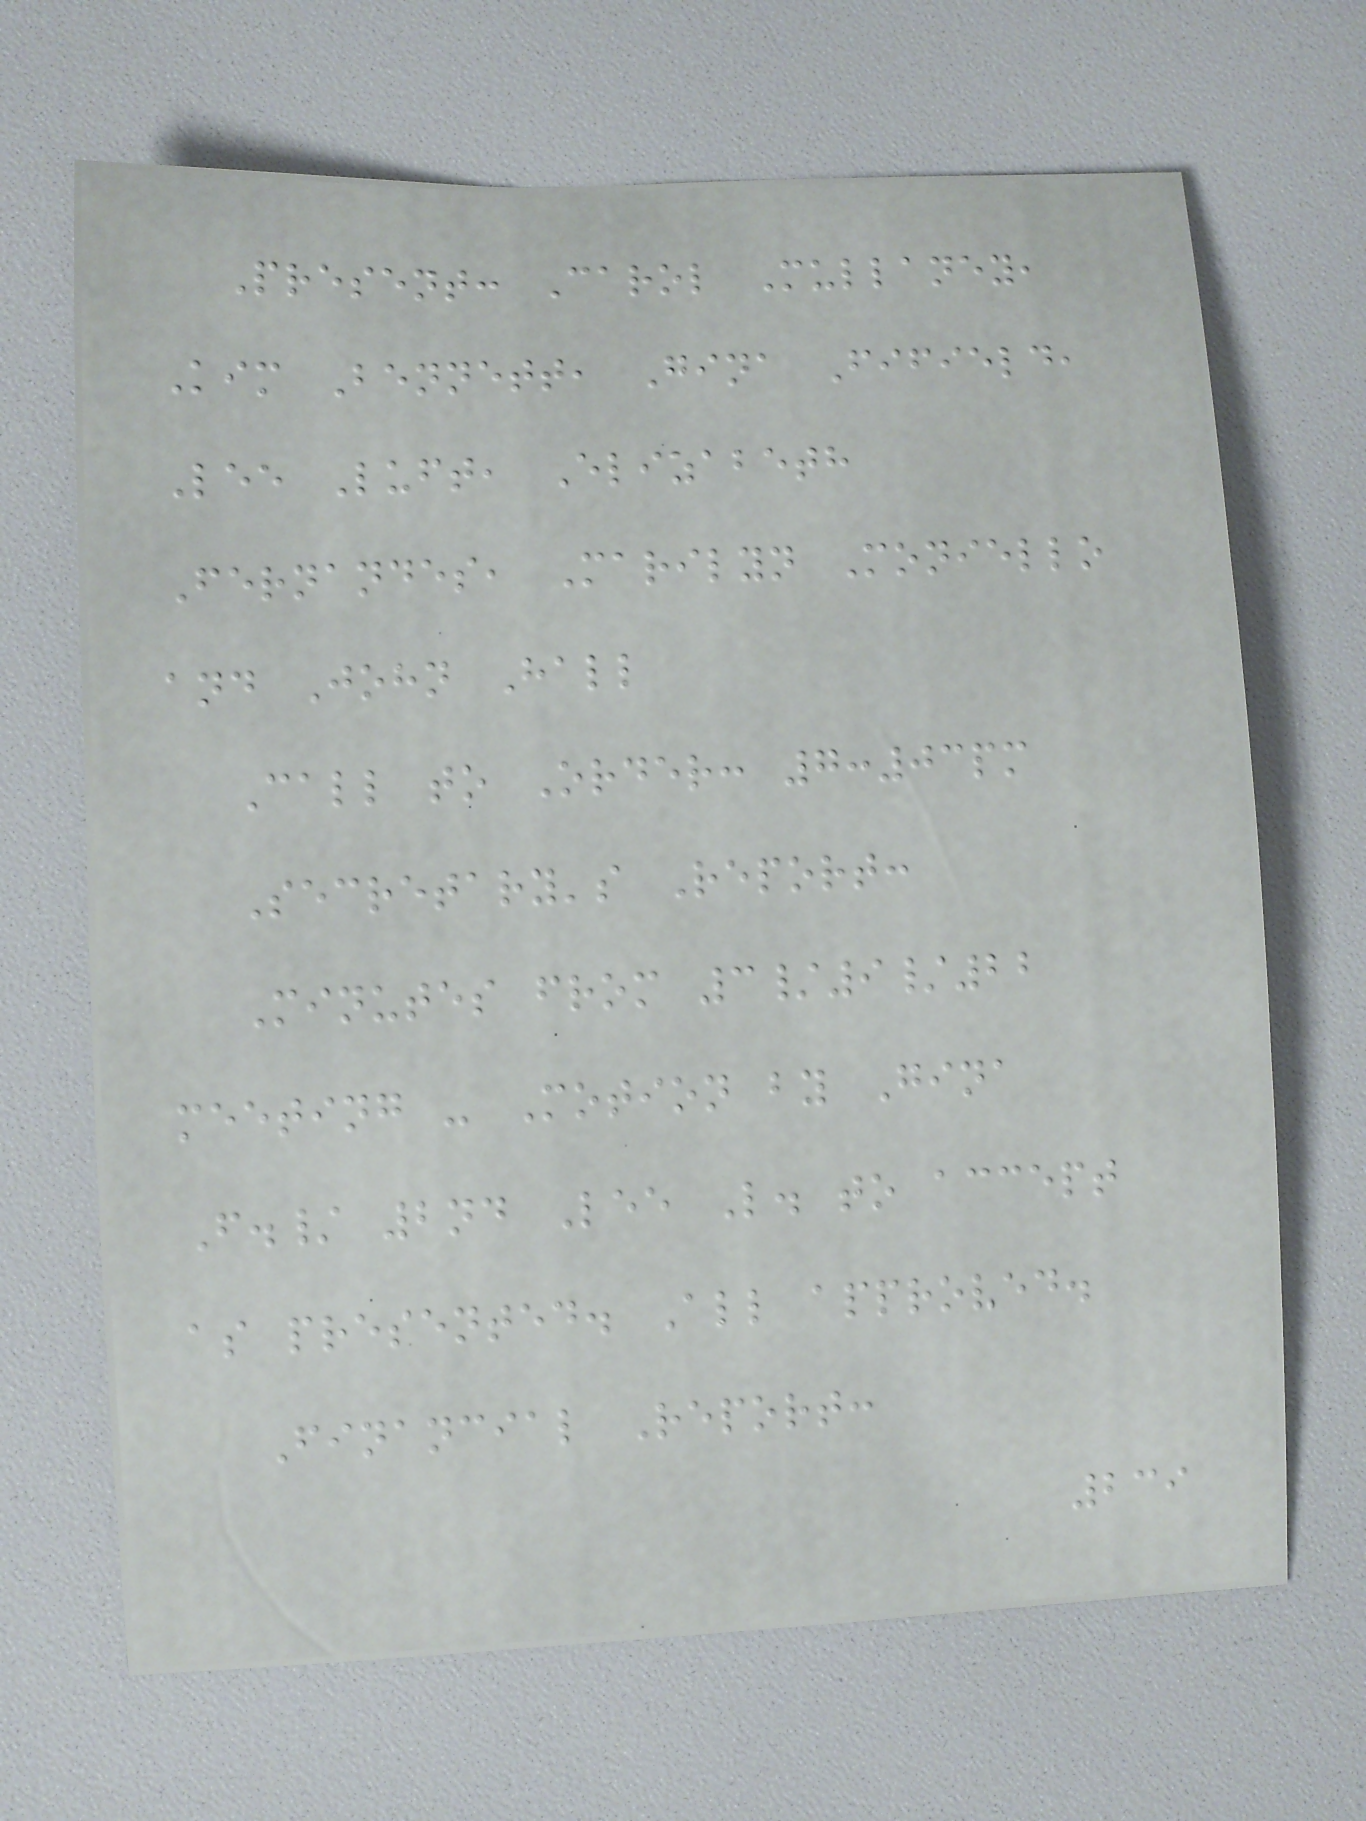Present: Carol Mullaney,
Kim Bennett, Gina Fifield,
Lee Luft, Elizabeth
Fernandes, Marilyn Moniello
and John Hall
Call to Order: 7:03pm
Secretary's Report:
Minutes from 3/9/22
meeting - Motion by Gina
F./ 2nd Lee L. to accept
as presented. All approved.
Financial Report:
239
